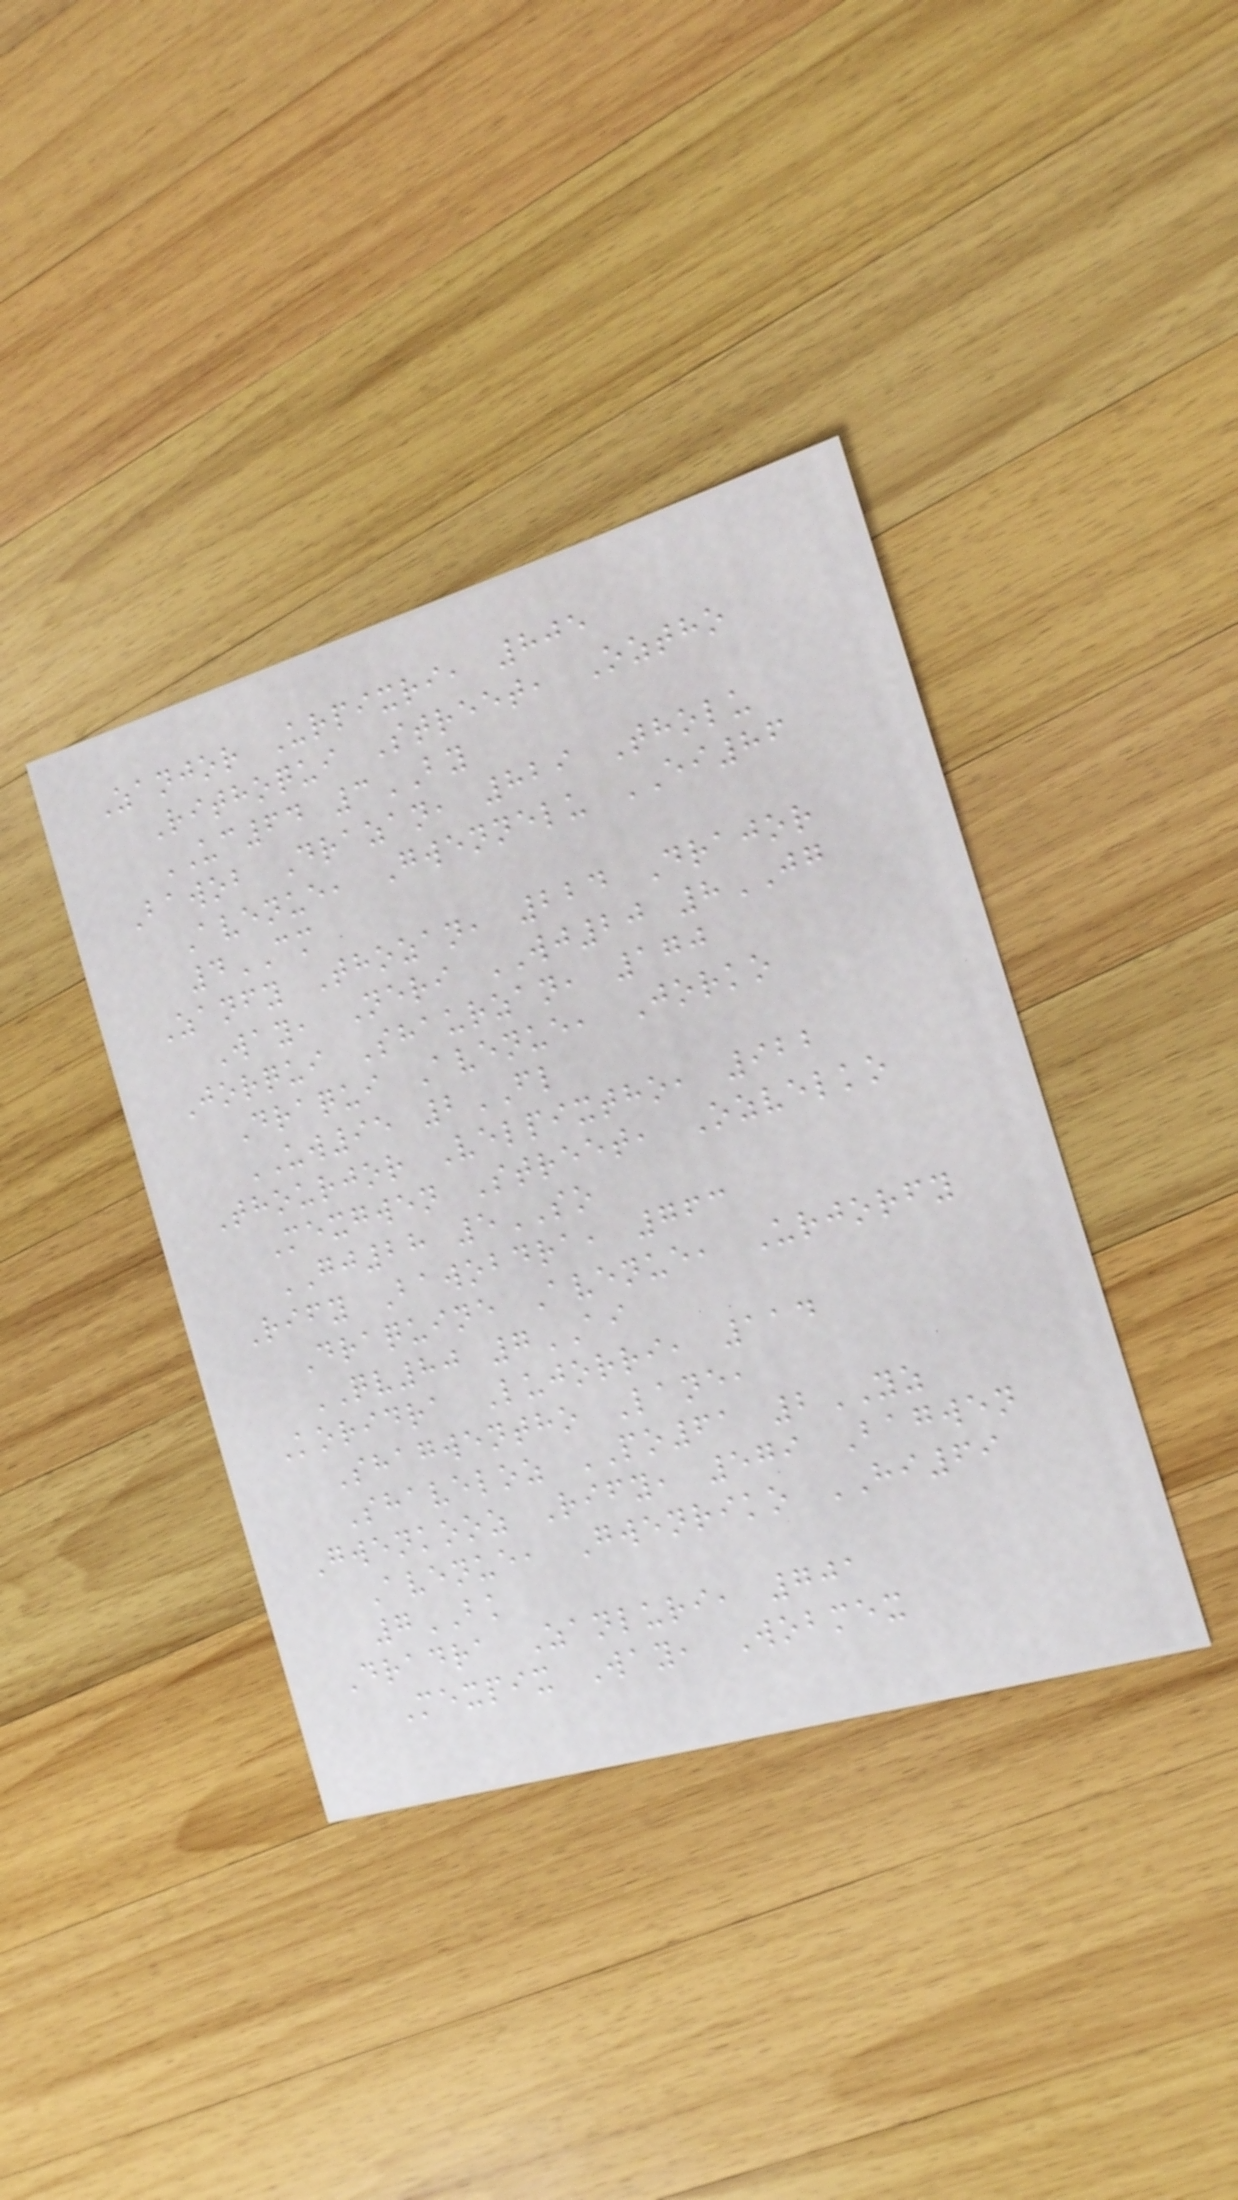Zanjor Urpixri, 805
Rithoqui Street, Oztho
UC64 3BY
Bawob Drazan, 829 Tholu
Avenue, Gwennelu EI86
4CM
Zanfy Thozan, 224 Drajor
Way, Neri WJ20 8JG
Jorqui Shaurzan, 170
Draqui Avenue, Jorko
UW95 2FL
Thourjor Velpixtho, 922
Mexgwen Street, Ozvelko
GJ28 5SO
Rify Bawobdra, 763
Draquine Avenue, Urjorfy
QV80 7AI
Koridra Lujorri, 114
Shagwentho Lane,
Shaveloz PO61 2YZ
Gwenkooz Rify, 579 Bagwen
Avenue, Gwenriko HI69
7BK
Dradra Zanluri, 701
Mexpix Way, Wobmex
